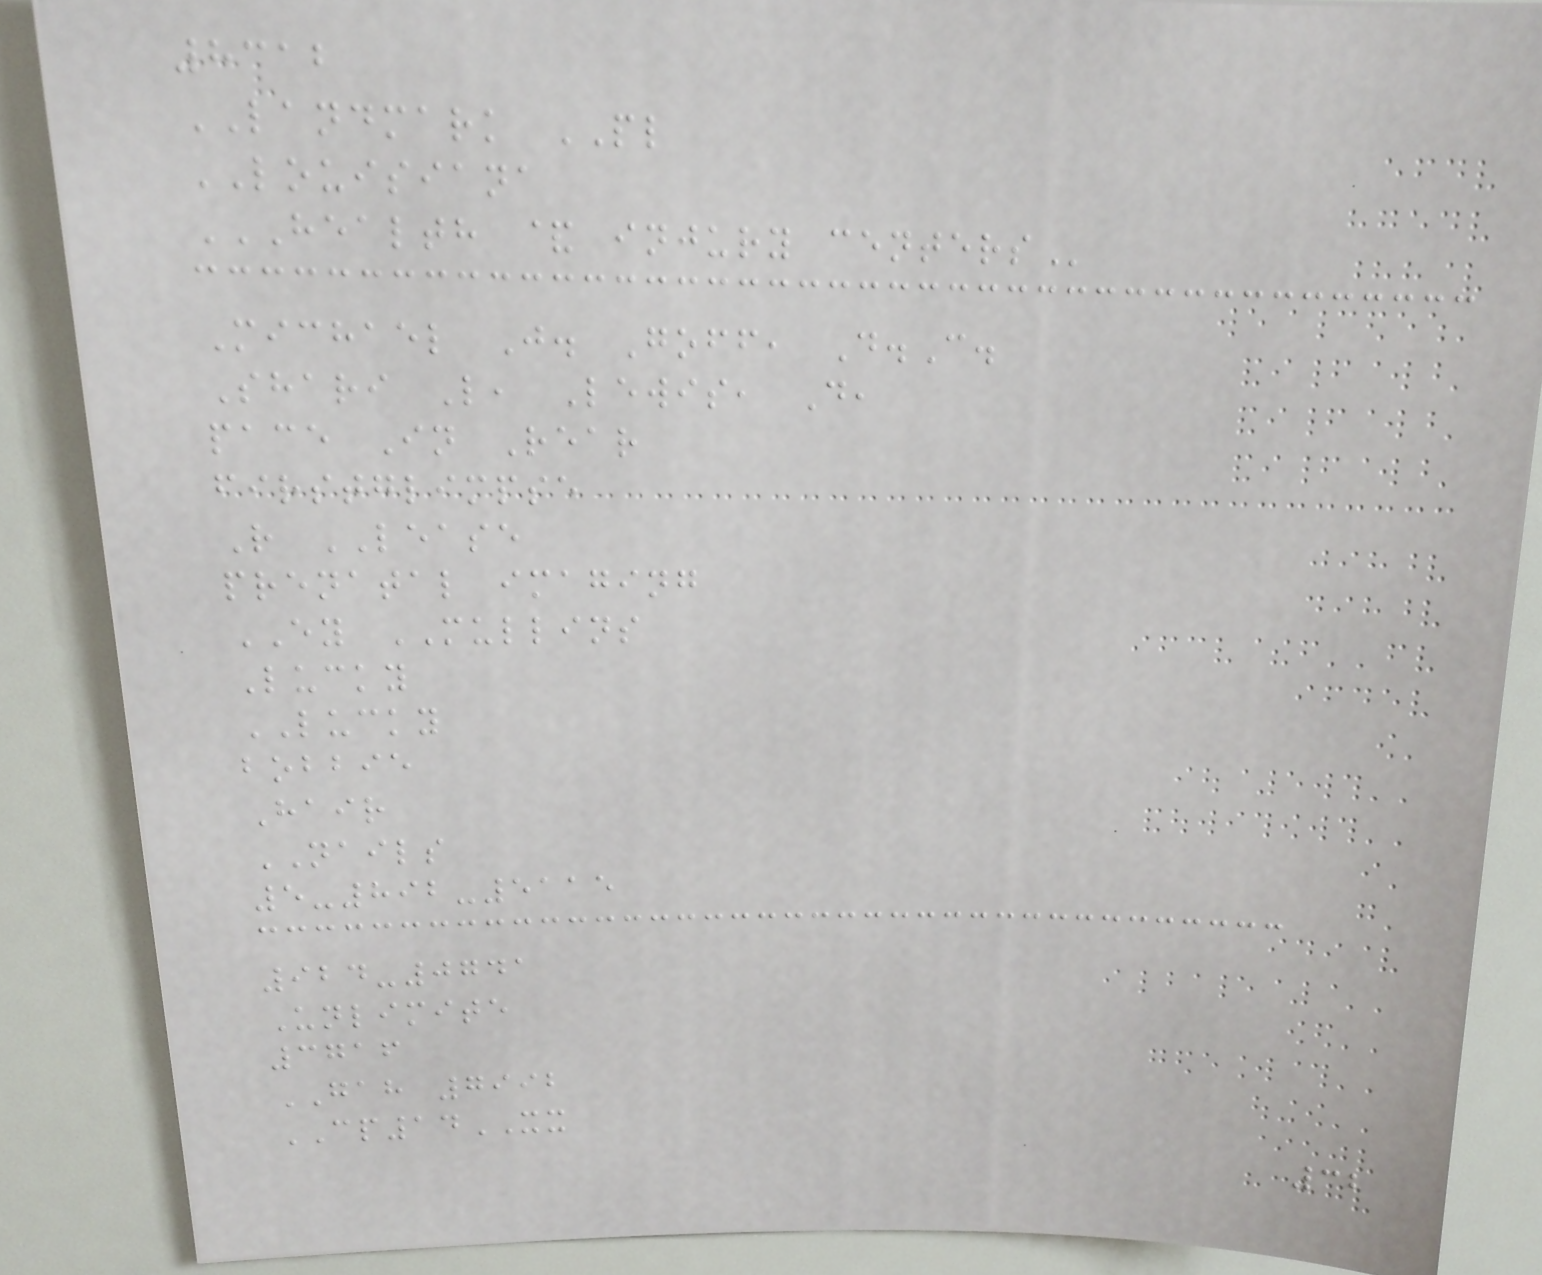8312
LANDMARK PL
LOUISIANA
HEALTH & INJURY CENTERS
Michael J. Goff, D.C.
Shari L, Lewis, D,
pace In Rear
firstglimpse
R LEASE
prenatal imaging
EY MULLINS
Lucky
LUCKY
bobbie
Hair
NAILS
5-892-5115
924-0741
Unlimite
3716
GAH 7992
CP14XX
32
